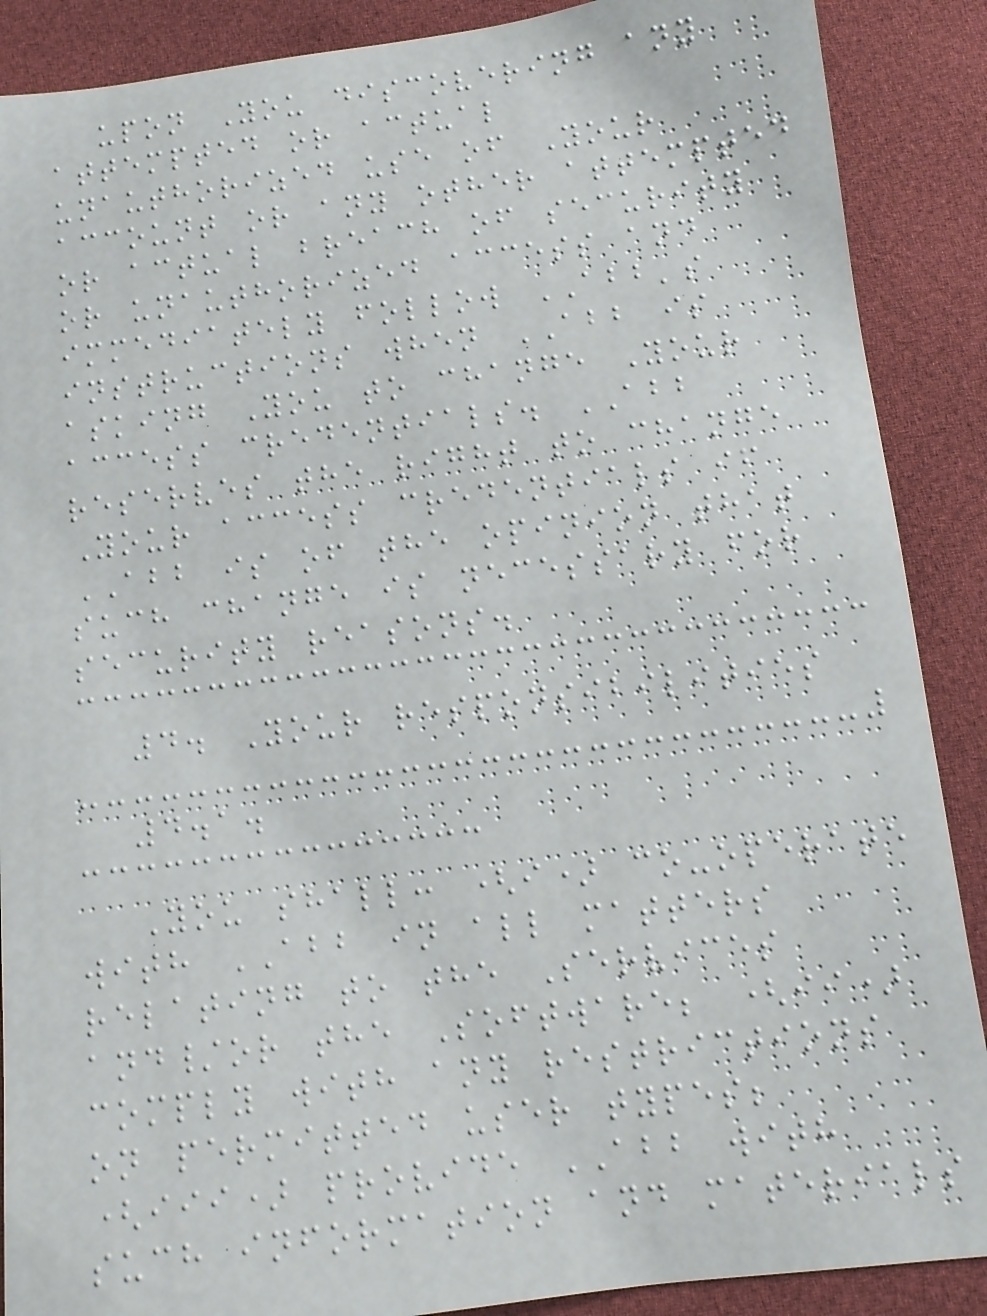upon You discovering any
attempted or actual
unauthorized use of Your
account or any other attempted
or actual breach of security
or unauthorized access and
immediately follow ABB's
instructions when ABB is
asking You to change Your
access credentials. ABB
reserves the right to change
Your access credentials if
ABB is of the opinion that
such change is necessary for
security reasons.
4. Your responsibilities
4.1.
You shall: (i) co-operate
with ABB in all matters
relating to the Services
and/or the Software; (ii)
comply with any restrictions
on permitted user types;
(iii) provide ABB with
such information and materials
